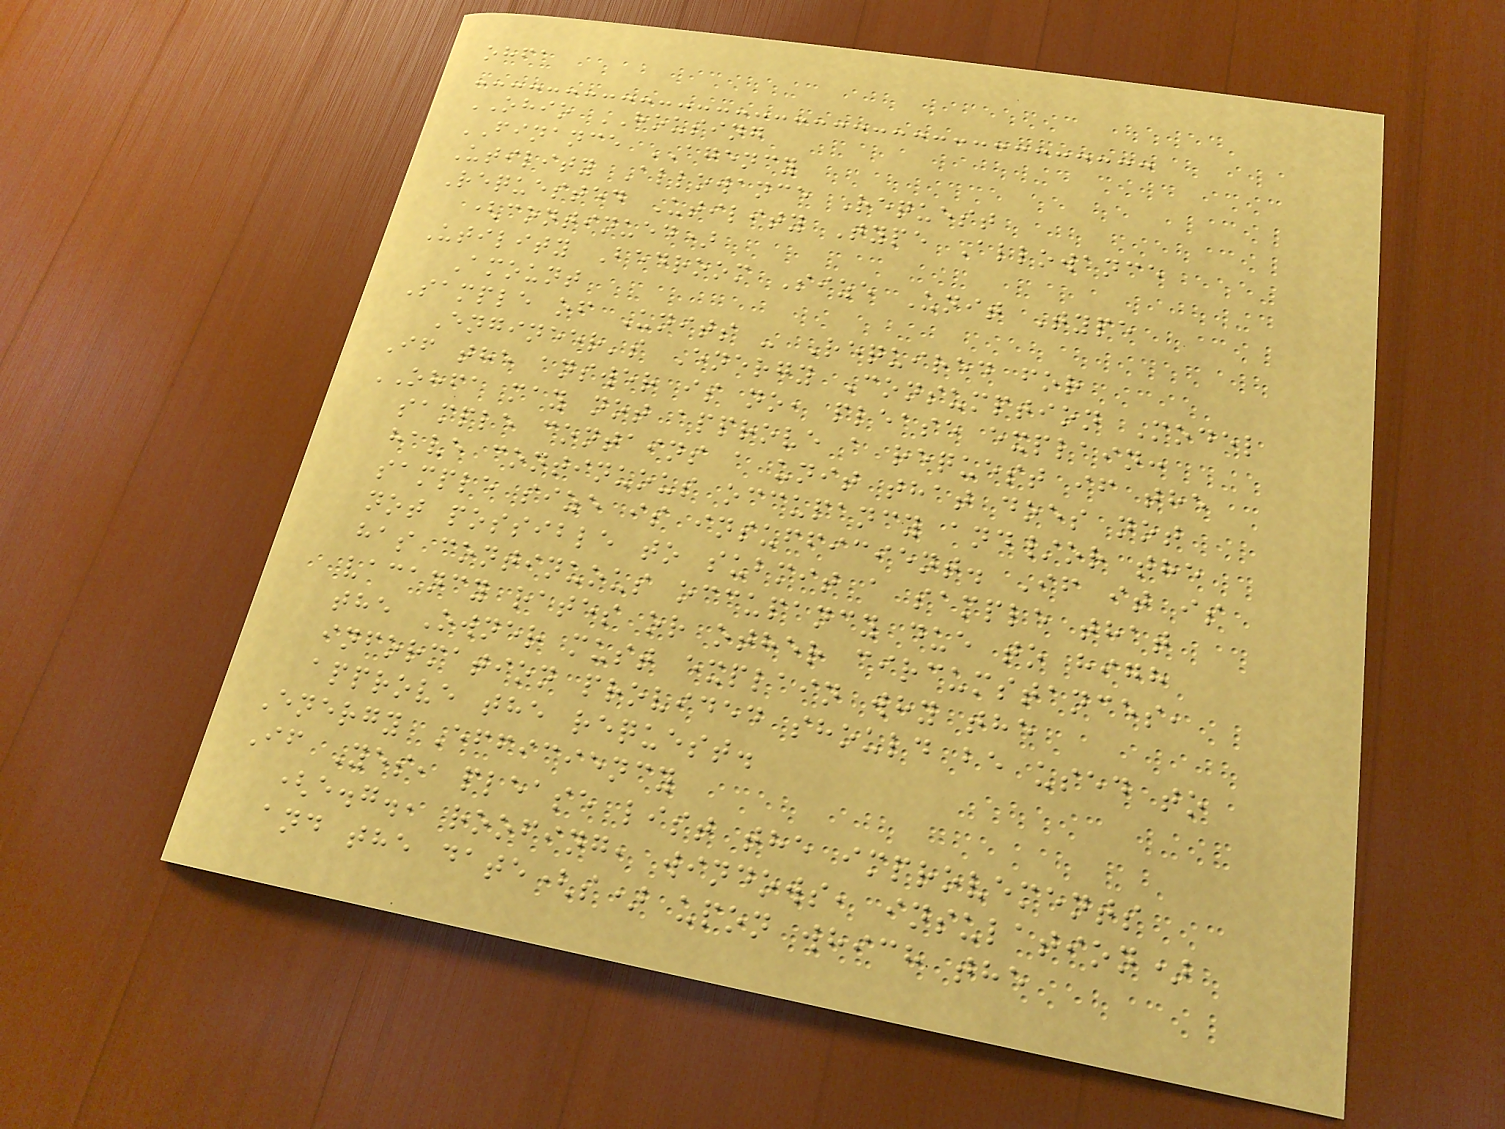ohfa
OHIO HOUSING
FINANCE AGENCY
Utility Allowance Request
Requested Utility Type Allowance
(continued)
Utility Bedroom Size Unit Type
Amount
Sample of Units - Required for
Engineer's Energy Consumption Model
If the answer is no, please explain:
OHFA may not approve a request if the
sample contains a unit that does not
have continuous occupancy and/or the
sample size is insufficient. If it is
not possible to submit a sample that
has continuous occupancy due to high
vacancy rates or other circumstances,
the Owner must explain why the
information provided should be used to
approve the request.
Energy Efficiency
If Yes, please list the improvements
(e.g., roofing, windows, insulation)
and the date(s) upon which the
